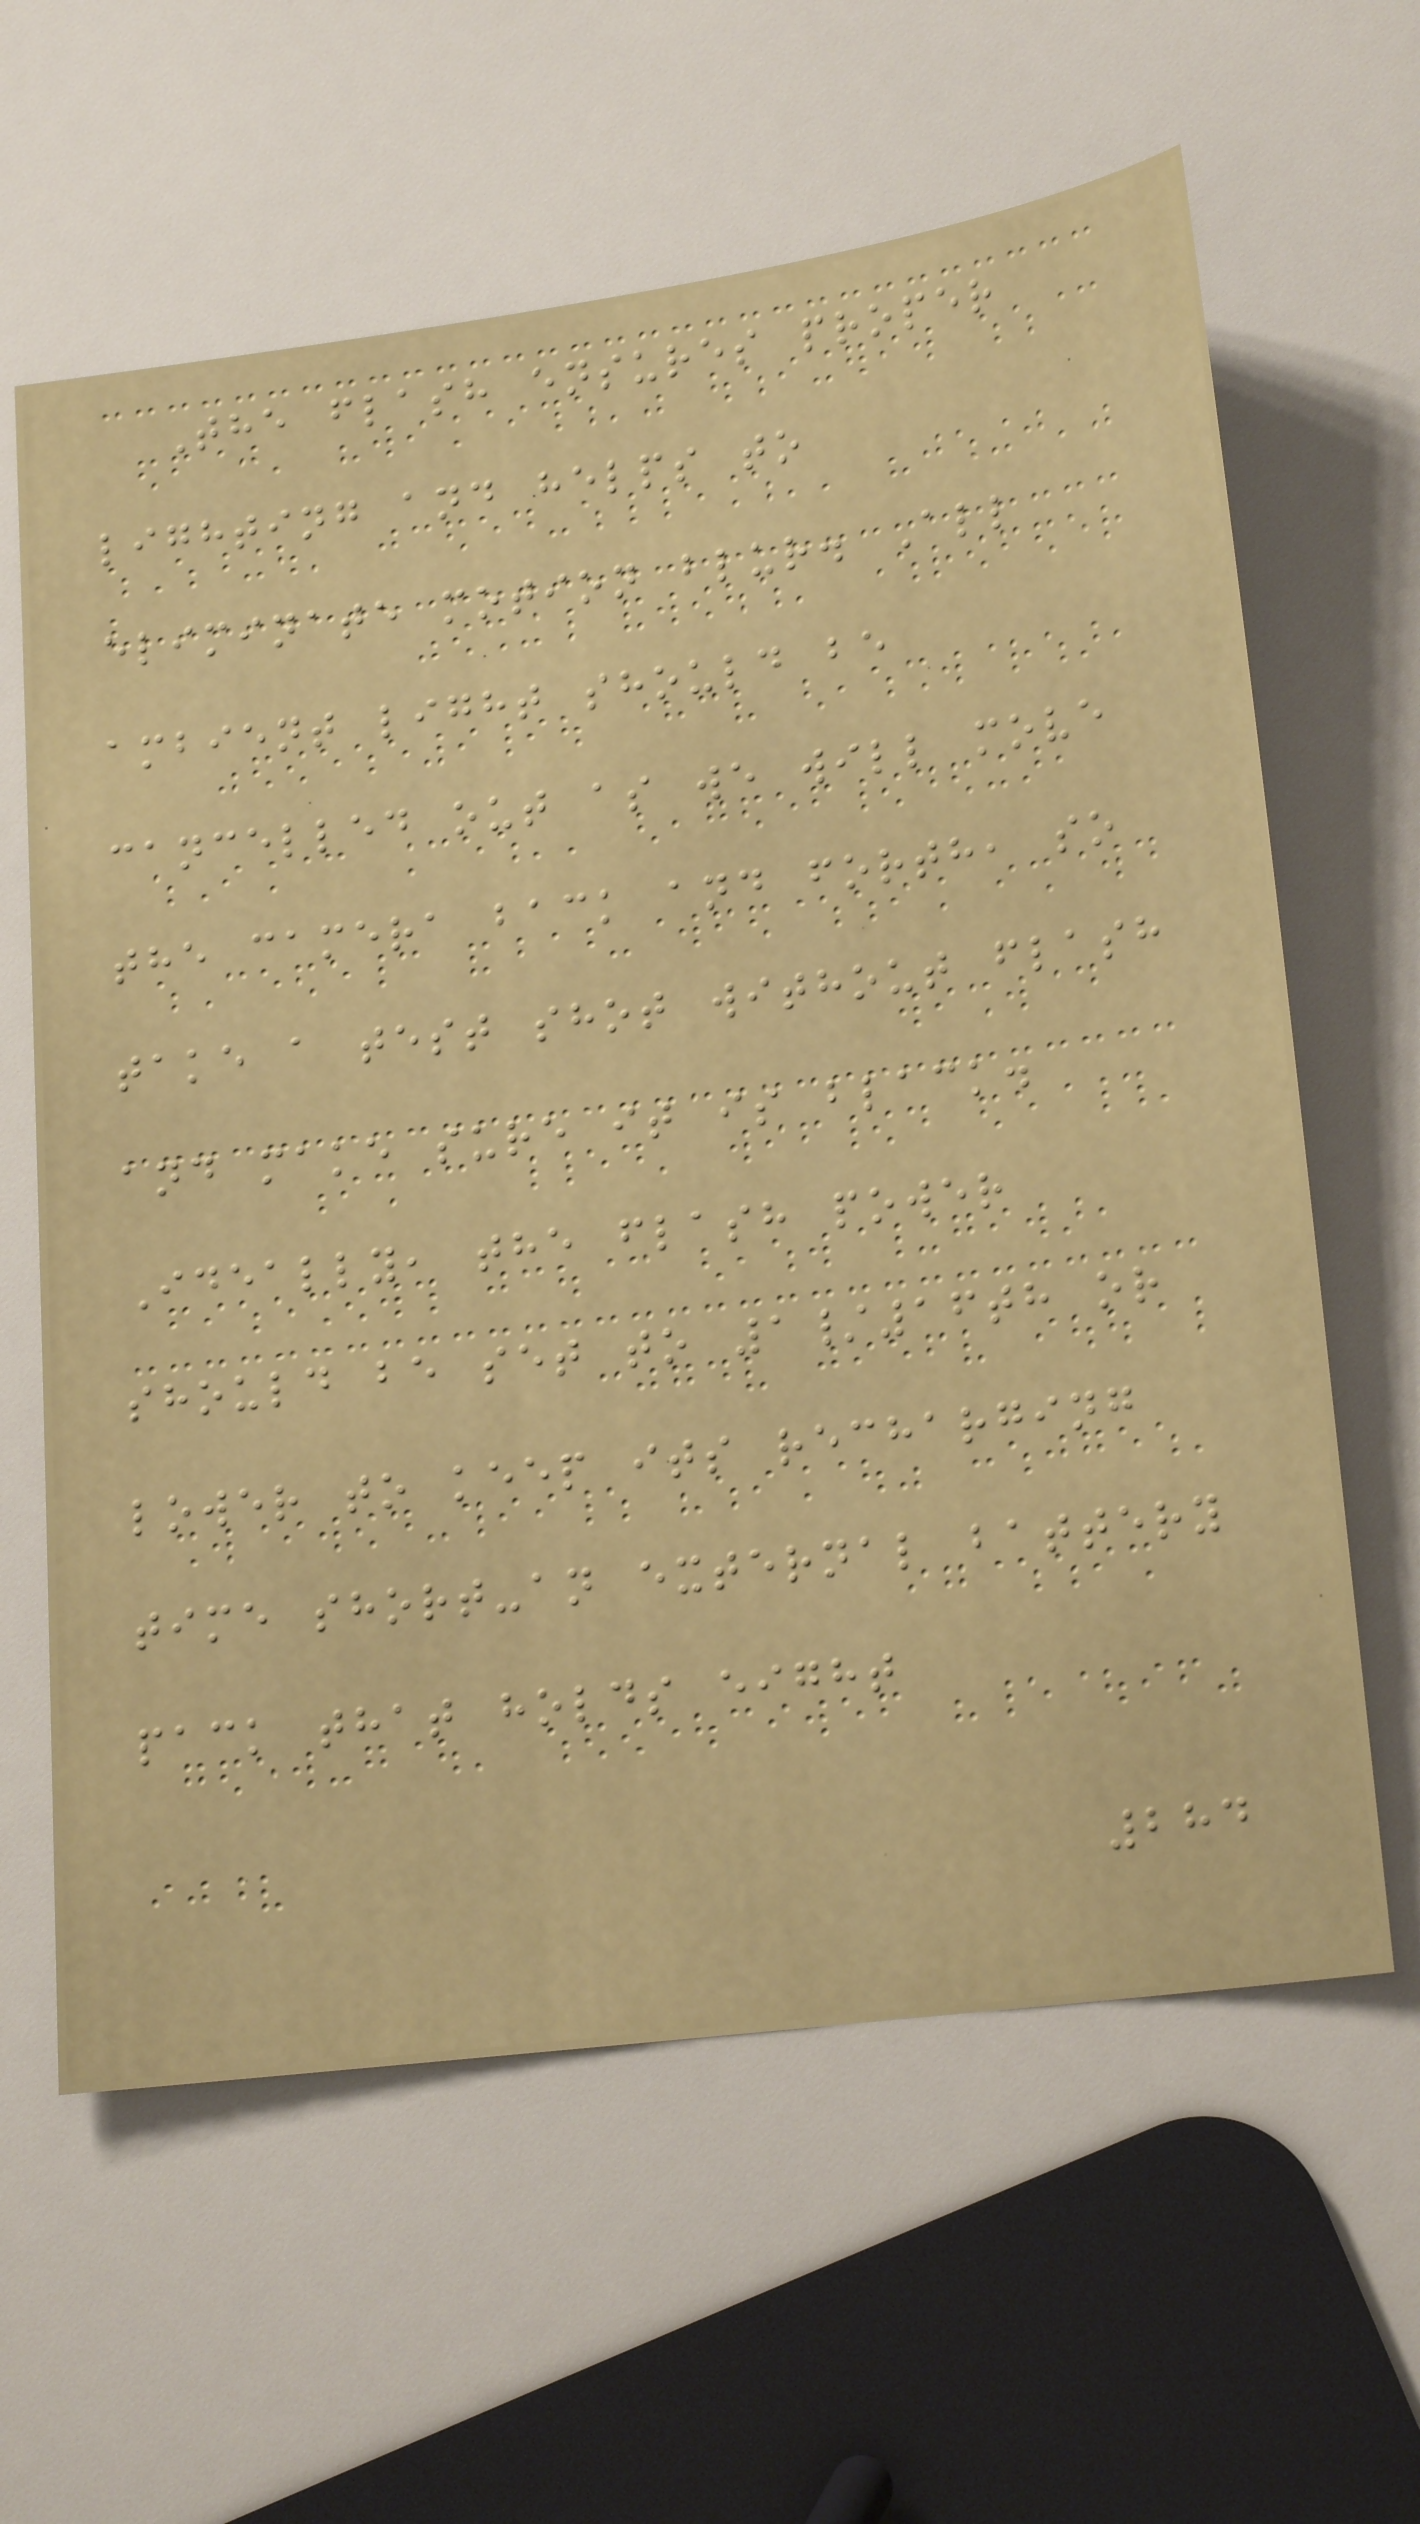The flash ensures proper
lighting and helps to
eliminate motion blur. All
ambient light should be
cancelled out as we will move
the camera back and forth, so
take a test shot without flash
and make sure it is black.
Ideally, the flash power
should be set to 1/16th or
lower to keep its recharging
time short-an external battery
pack that holds eight
284
